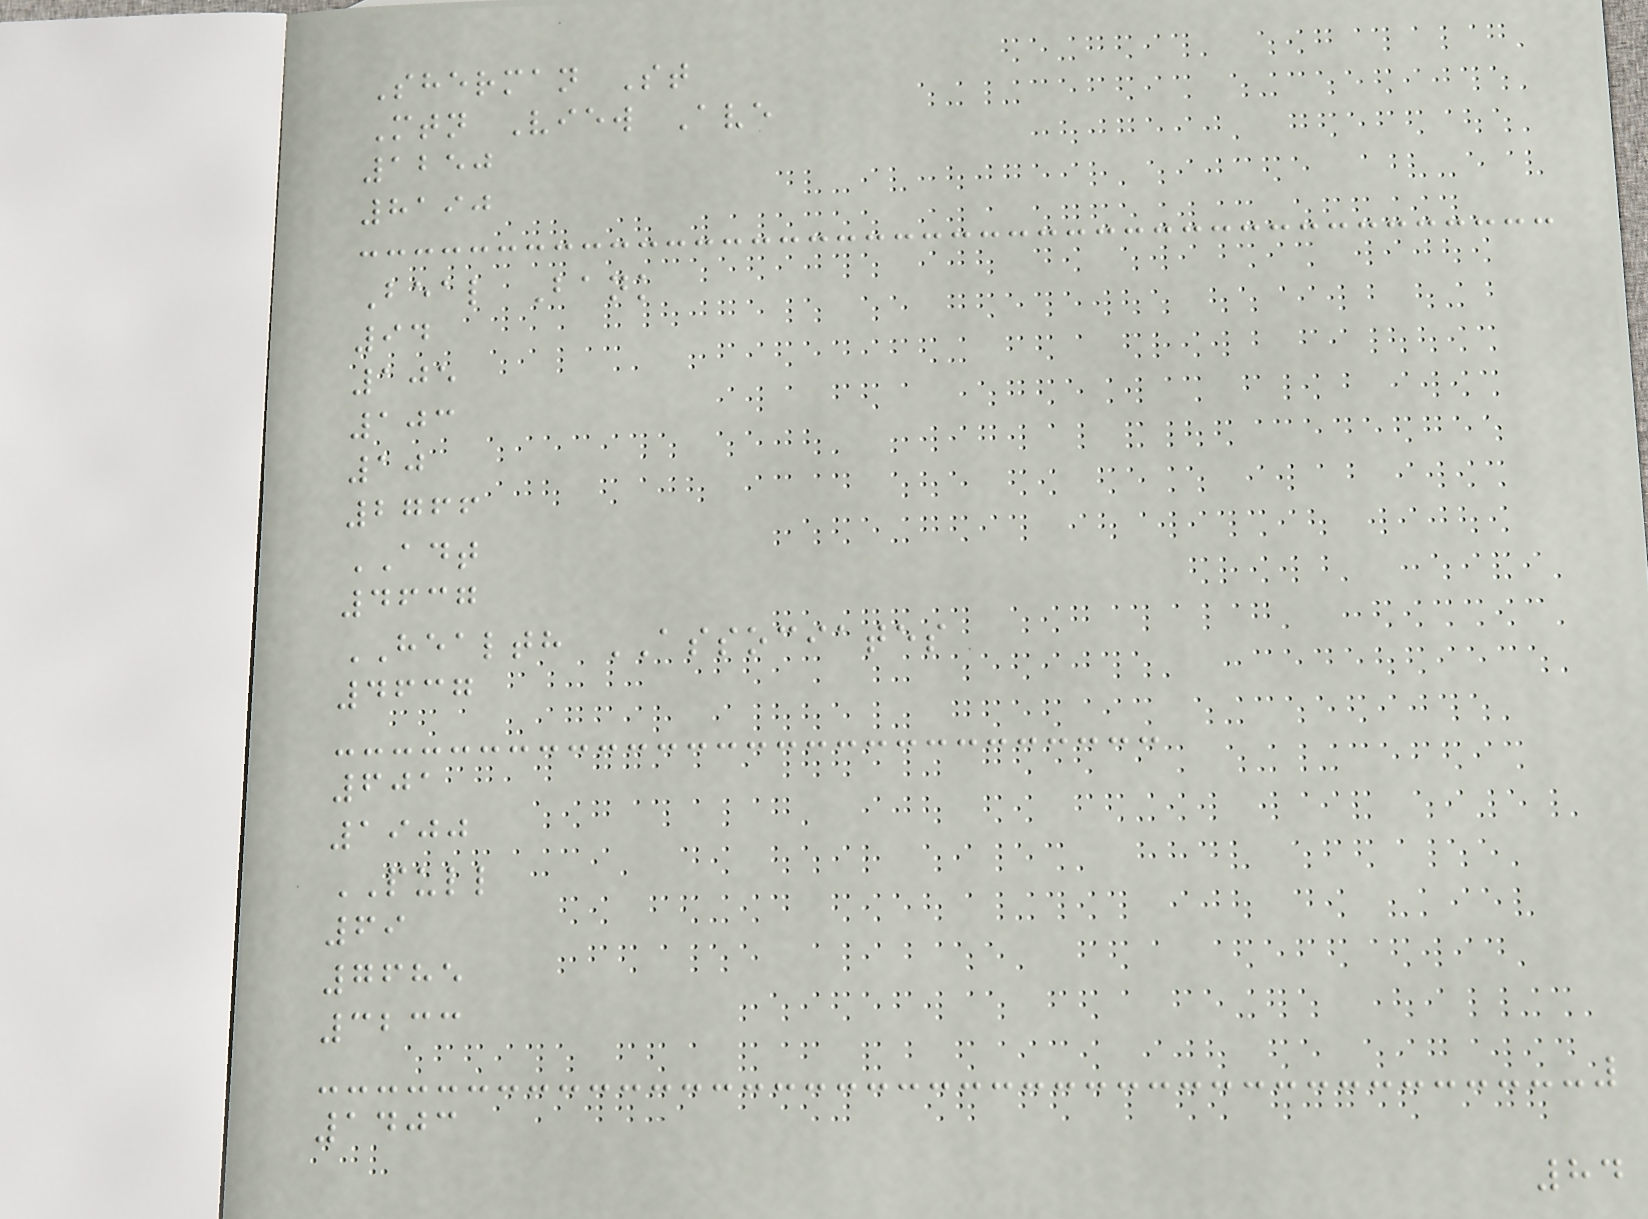Sherman St
Mtn View Ave
1250
8190
Beal Bank
94
105
103
10
2766
ADT
4637
HEALTH ASSOCIATES
4637
601
1900
PULL
69
7685
3233
1403
84
